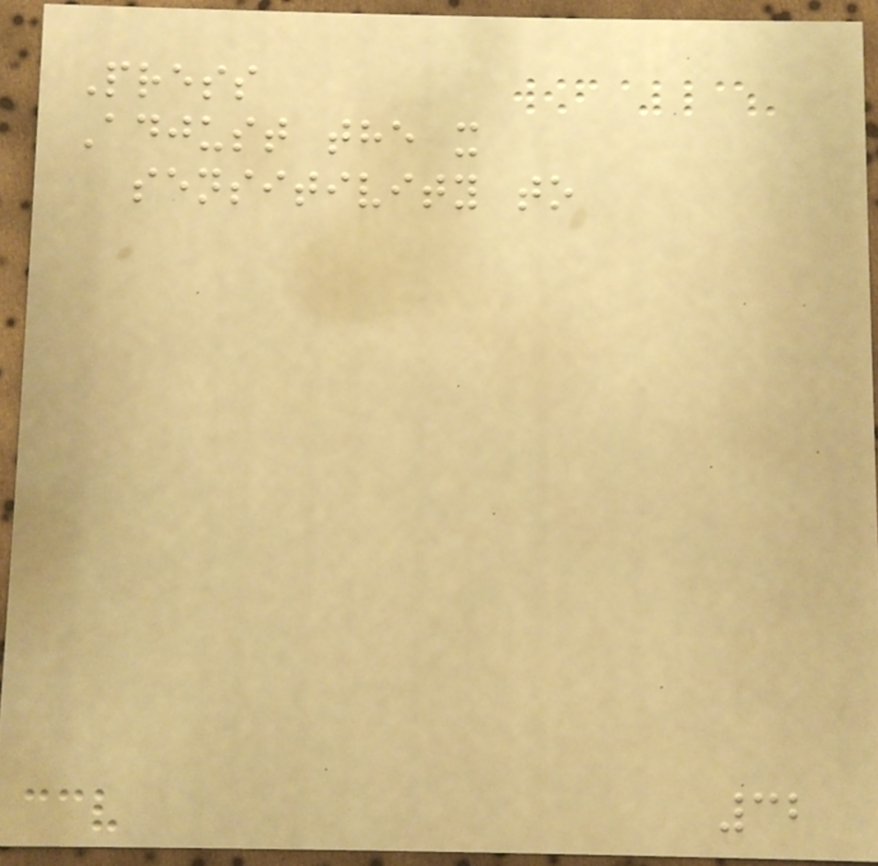Press
Adjust the x
sensitivity to
32
